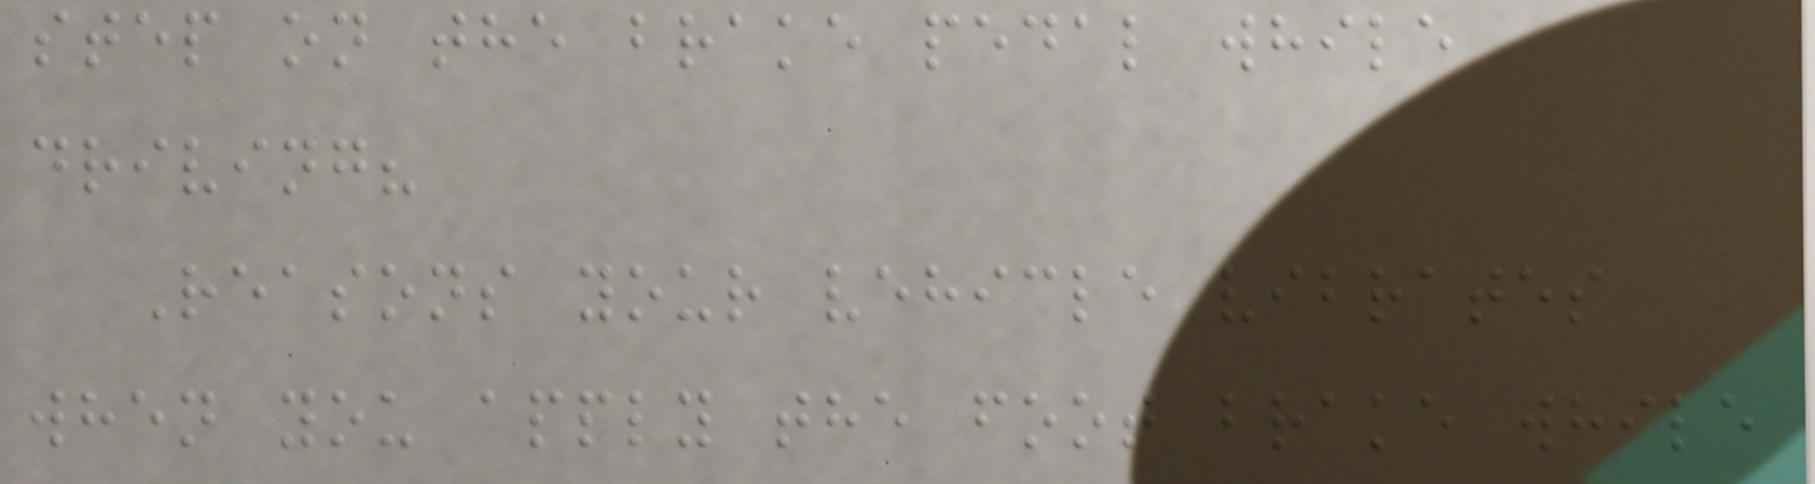step on the brake pedal while
driving?
Reasons your vehicle vibrates
when you apply the foot brake while
